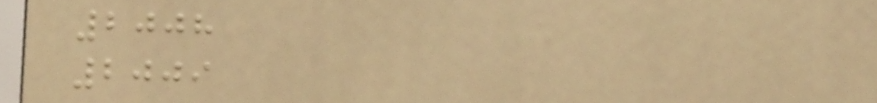2008
2009
